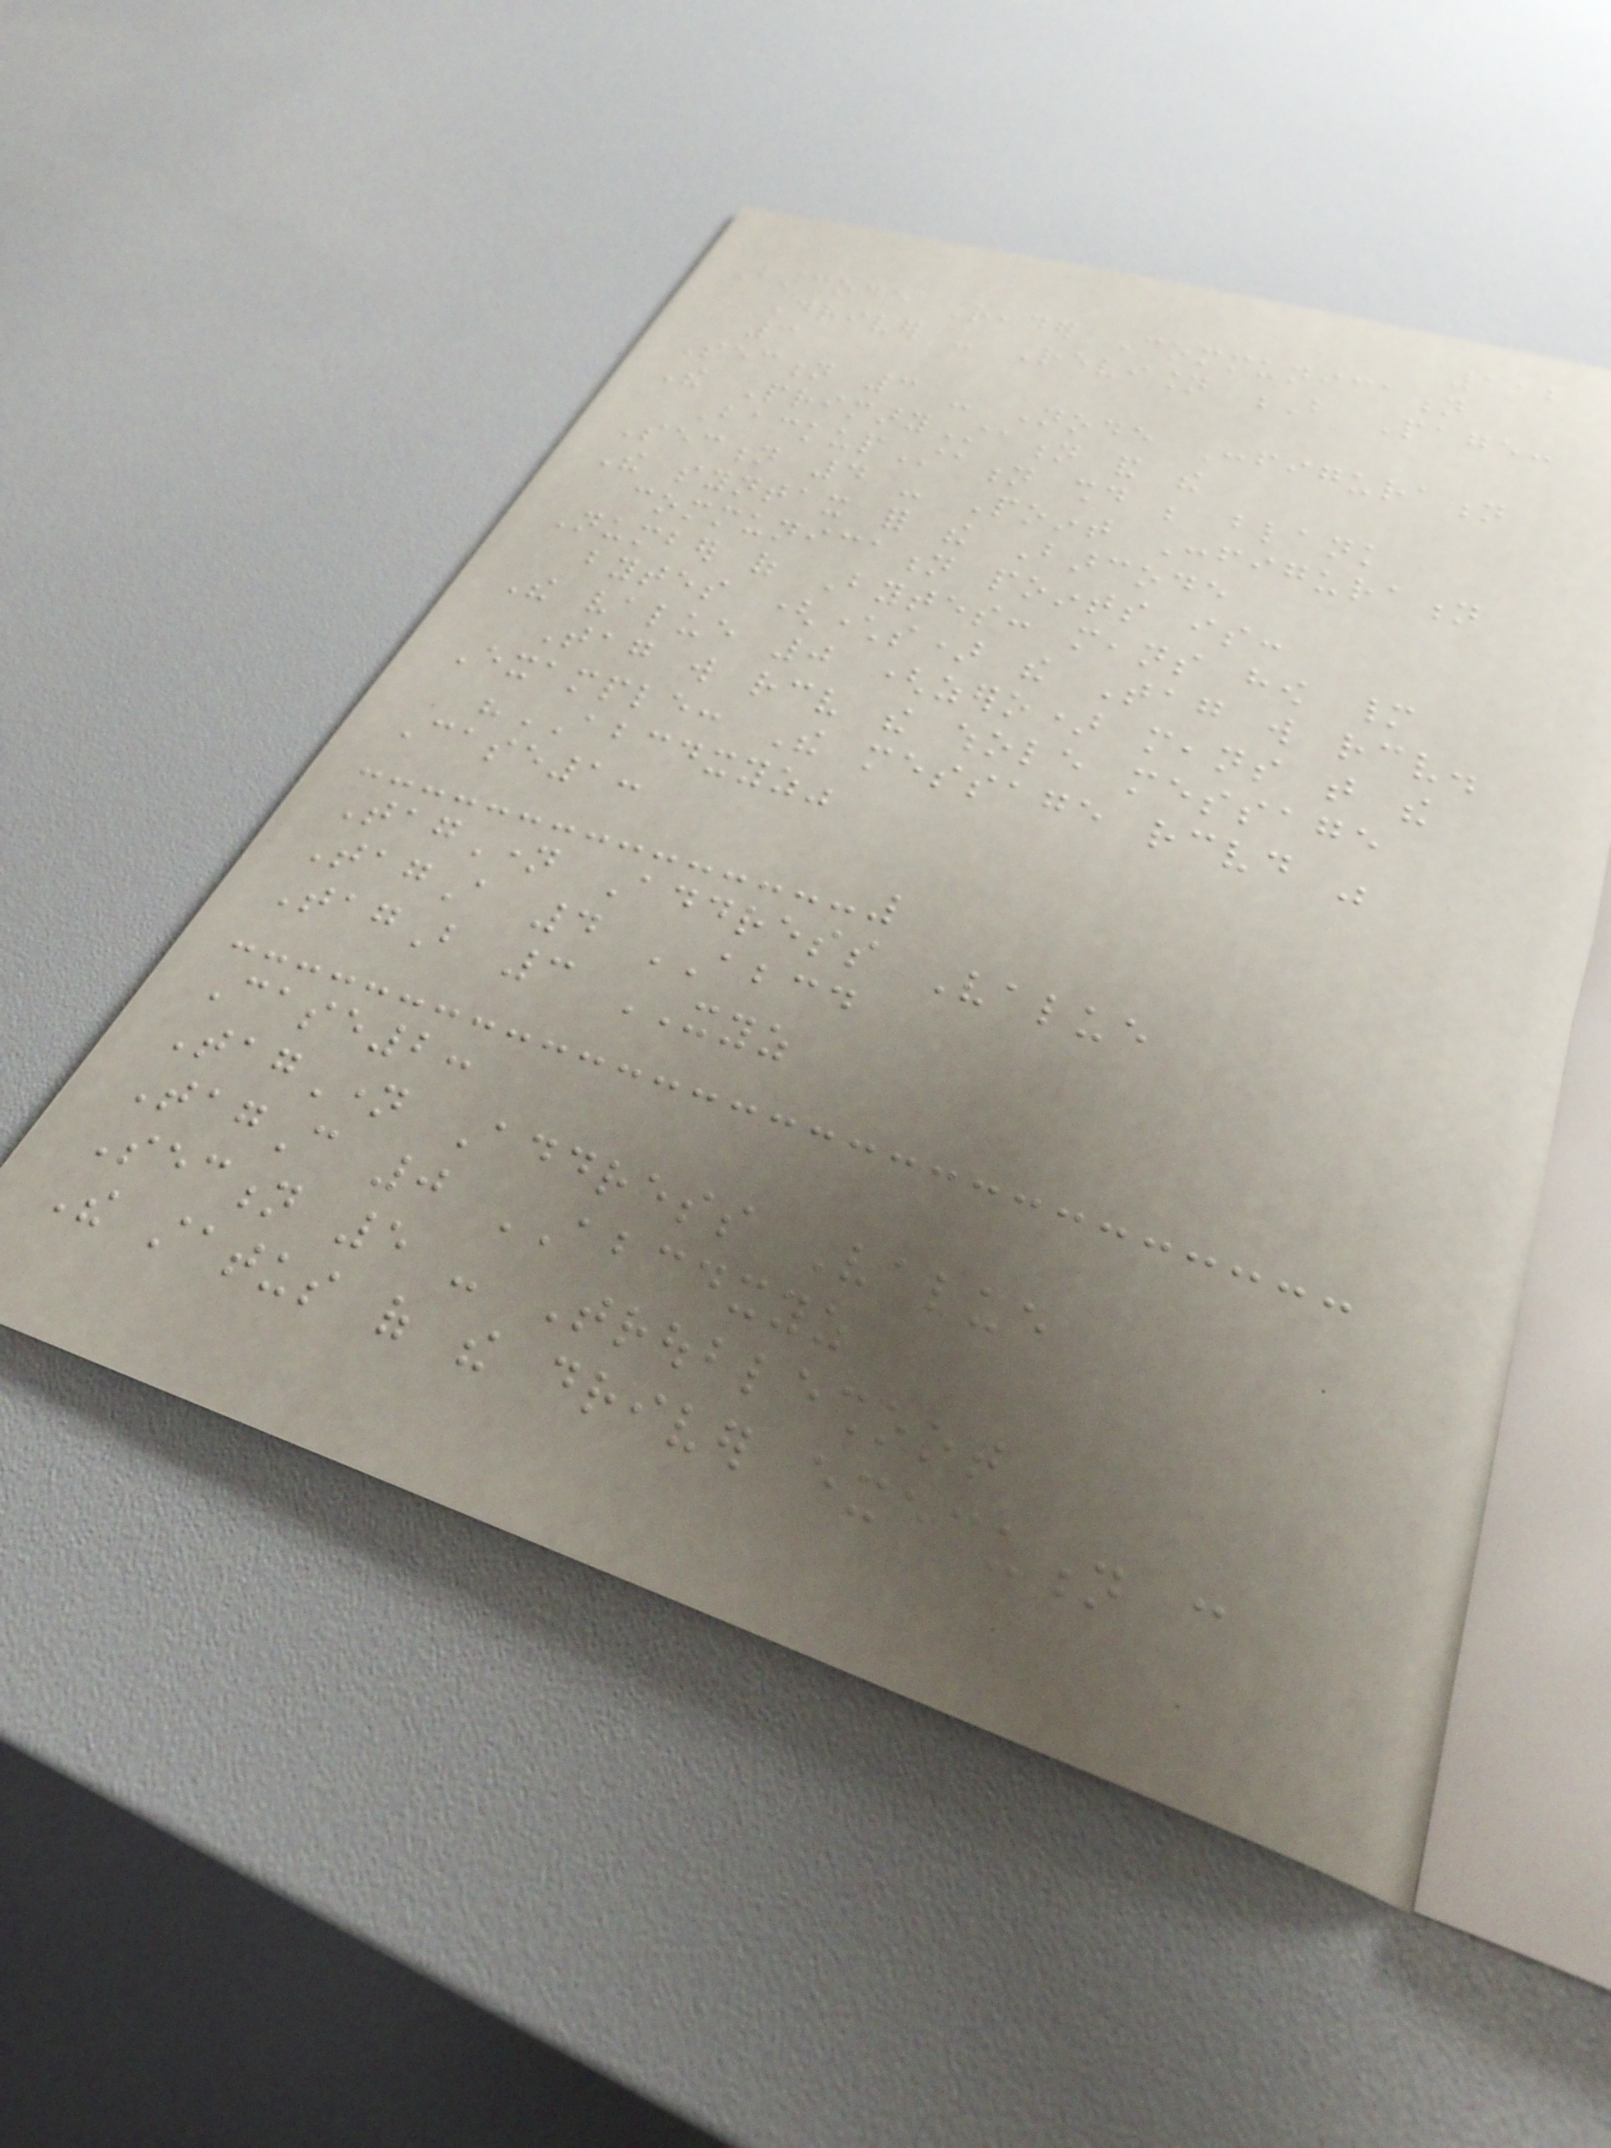112
Barcode Reader Communication
Driver - Revision B Page:
3
Section 3 - Node Configuration
The PrimaryStation and the
BackupStation should be blank
Section 4 - Point Configuration
The syntax for the Barcode
communication points is:
Number of Bytes: means how many
bytes (characters) the Tag will receive.
The value 0 (zero) means that the
Tag will receive the whole message
Example: The message received was
"ABCDXYZ"
Case1:
TagName Address Value
TagA 4 ABCD
TagB 3 XYZ
Case2:
TagName Address Value
TagC 0 ABCDXYZ
Section 5 - Troubleshoot
The status of the driver execution can
